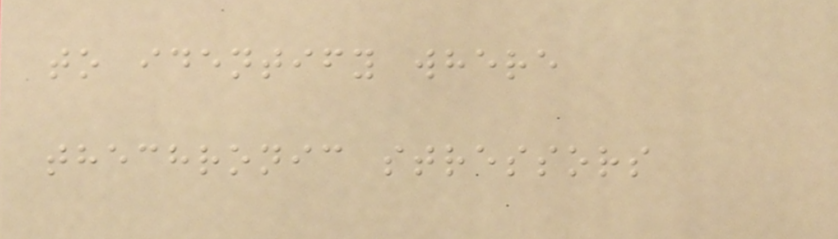to identify where
thechronic stressors
